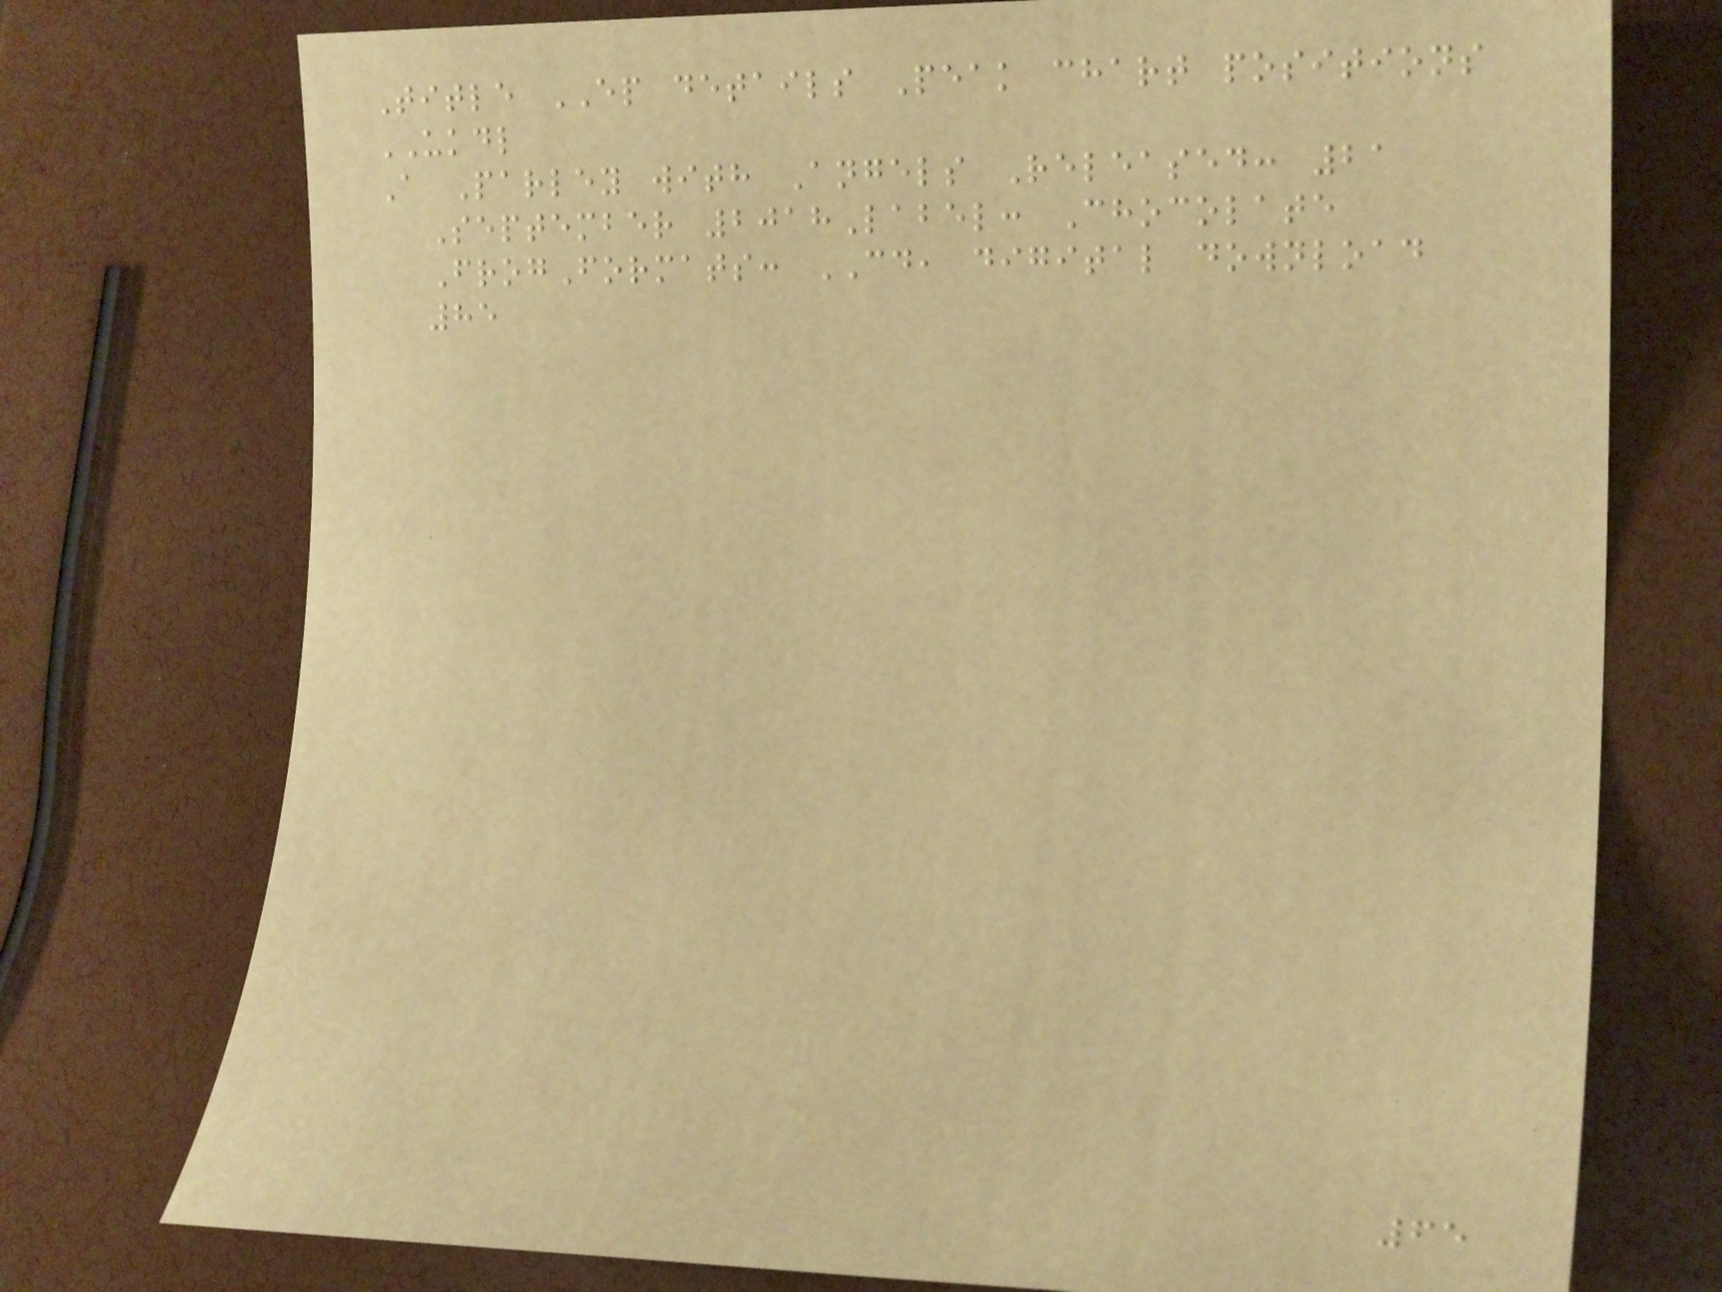Title EP details Peak chart positions
UKDL
A Parley with Angels Released: 21
September 2018Label: Chocolate
FrogFormats: CD, digital download
85
65
